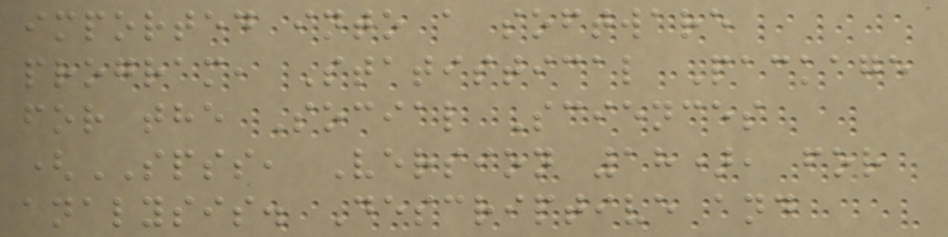imported into a software
program, Statistical Package
for the Social Sciences
(SPSS, Version 18), for
analysis. Descriptive and
